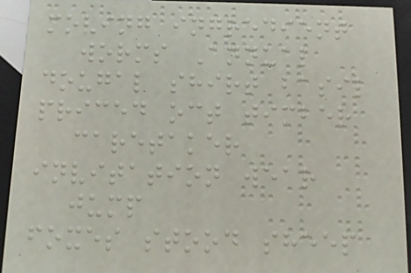moving ingredient
worms Annual
dougal shirt basil
priced oct timber
caretaker
invitation wear
jump
foxes stood sheep
